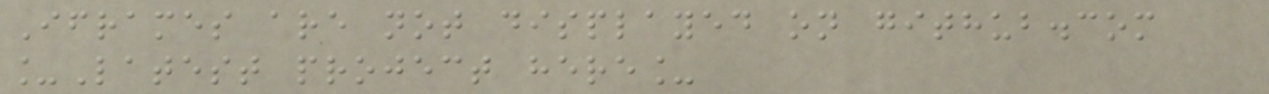Iframes are not displayed on github.com
_Latest project here_
